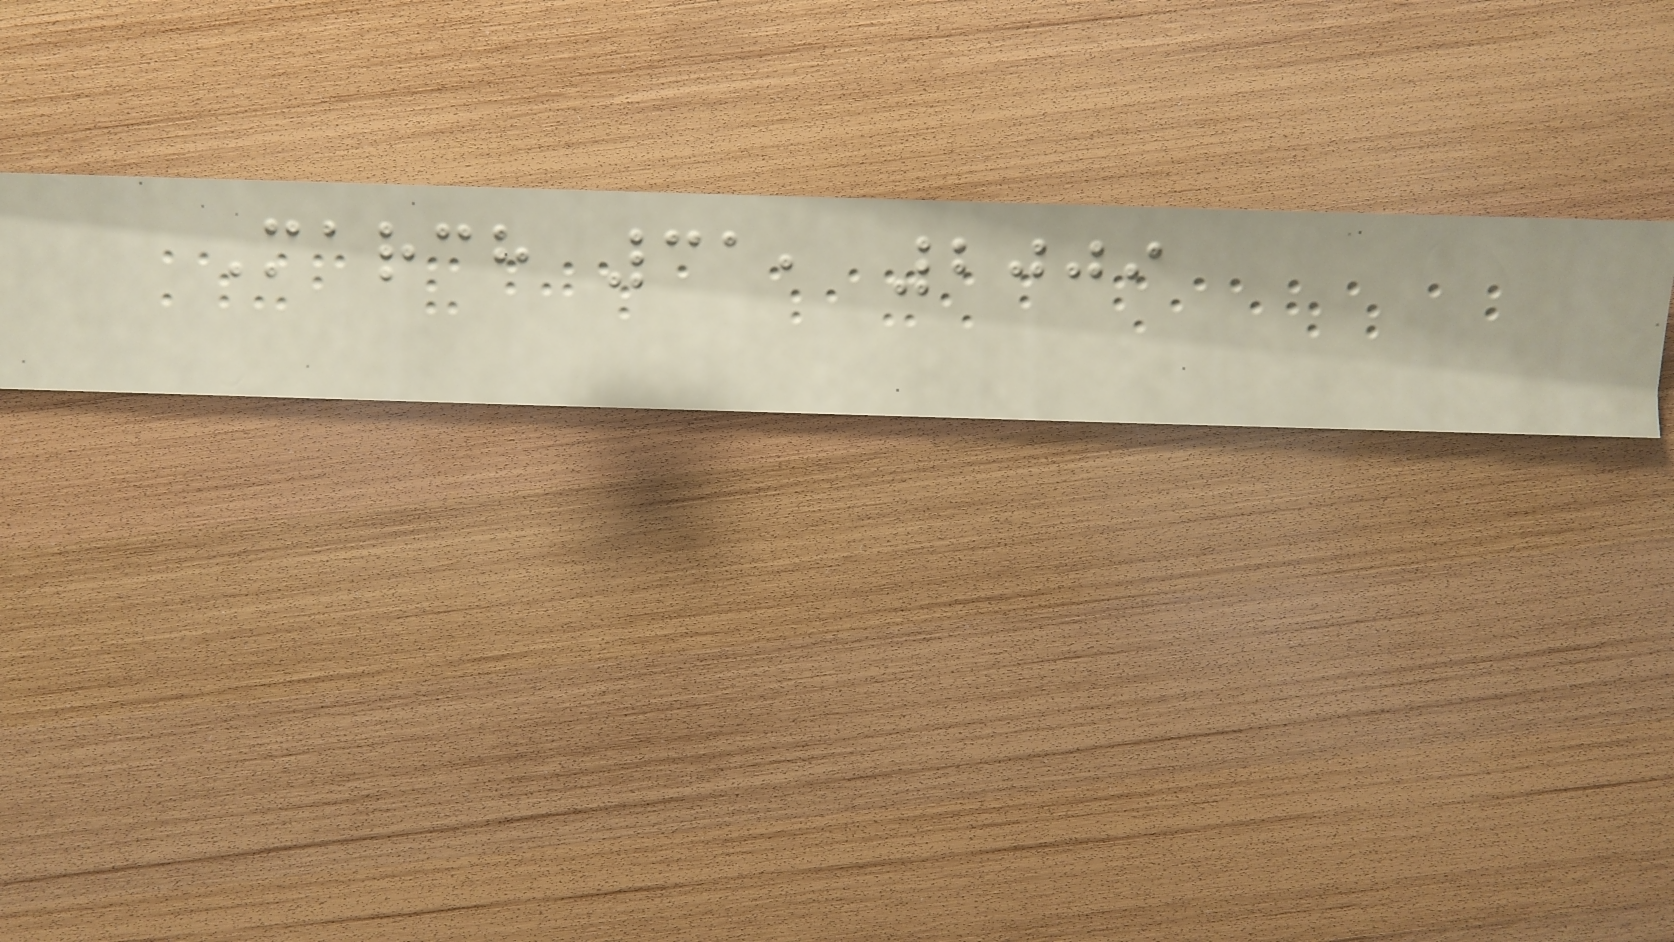March 31, 2009
